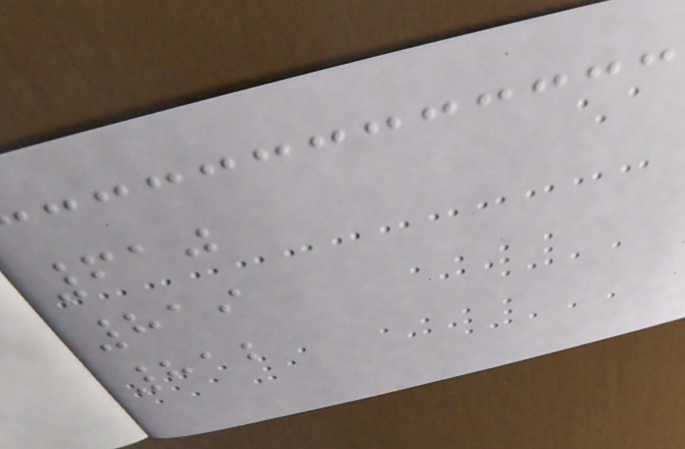610
819
812
